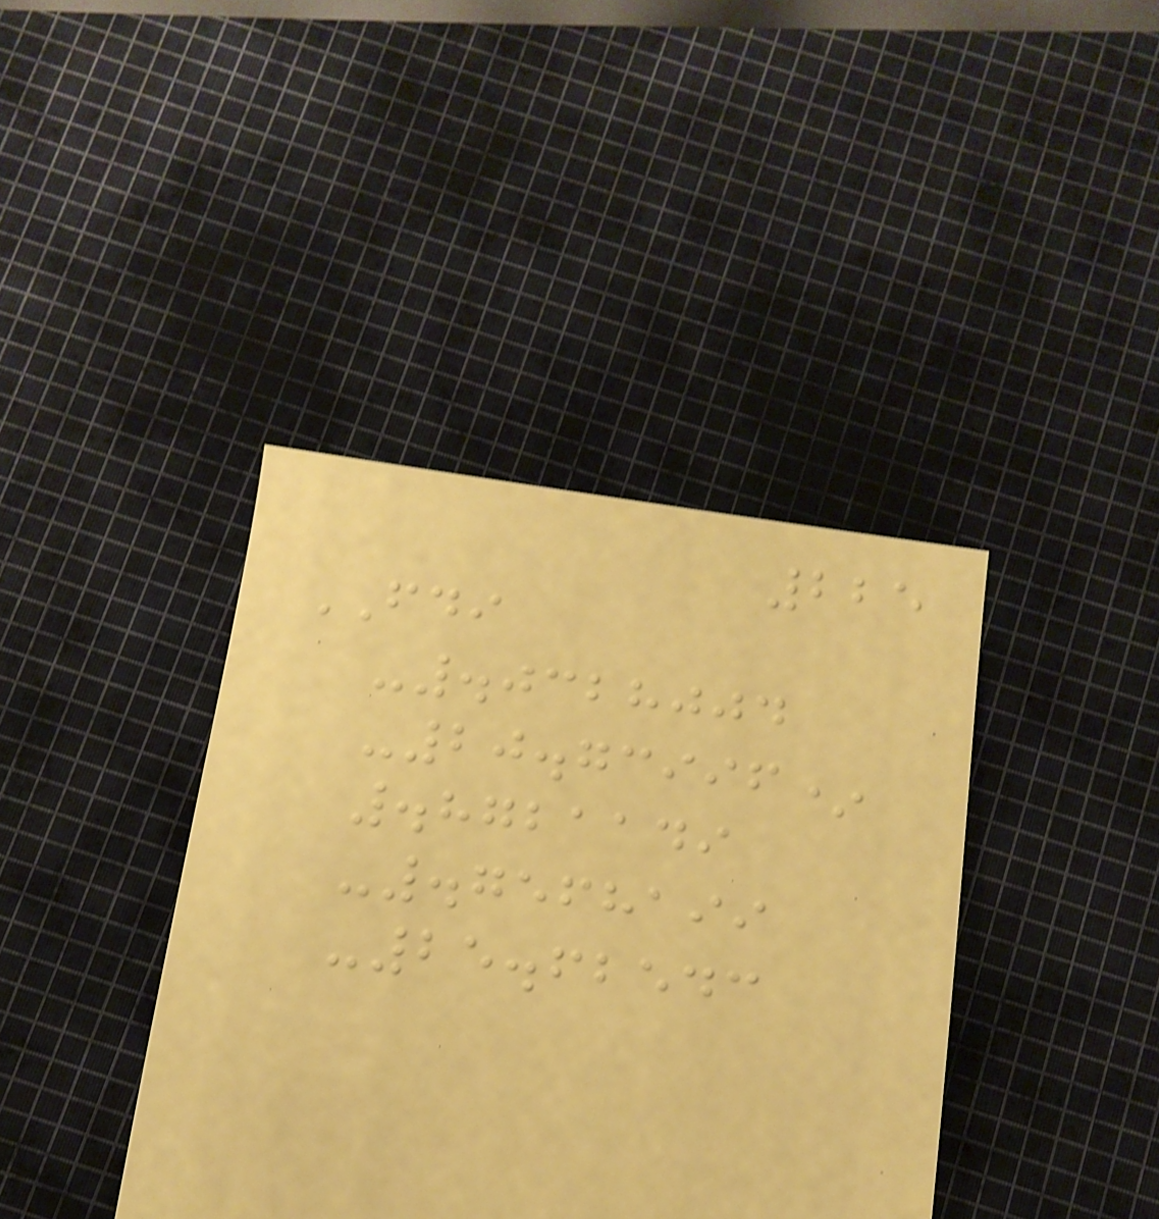225
FDI
-.0328004
-20.73996*
.8721149
-.7568199
-25.62543
